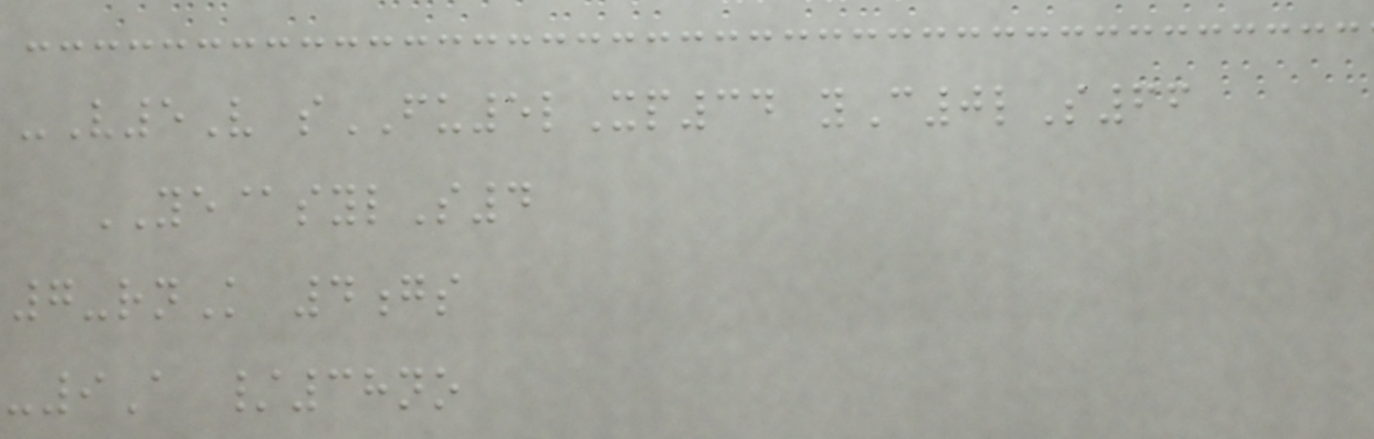-V5V sFU5lXp34 yC0lS66
YE@sylS4
7-rnK 4gs
-9A /38no
